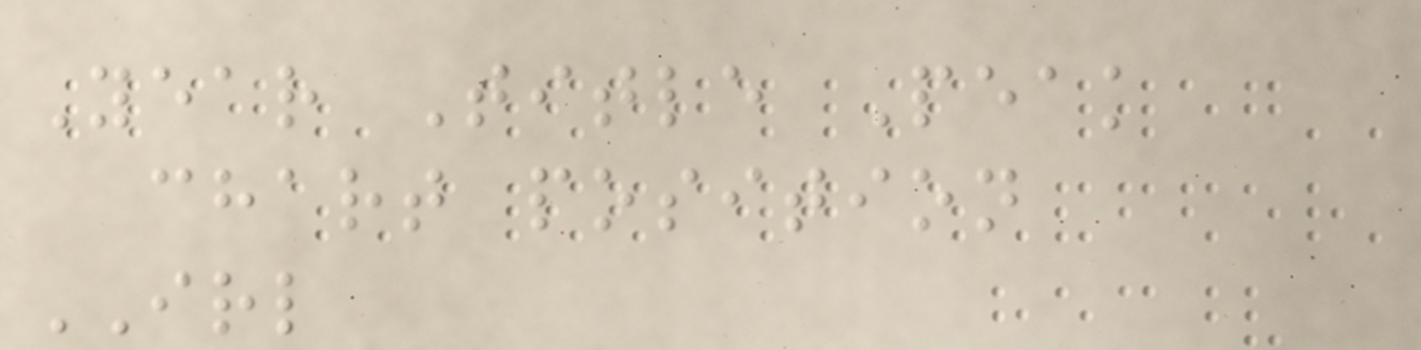Year Title Peak
chart position
IRL
